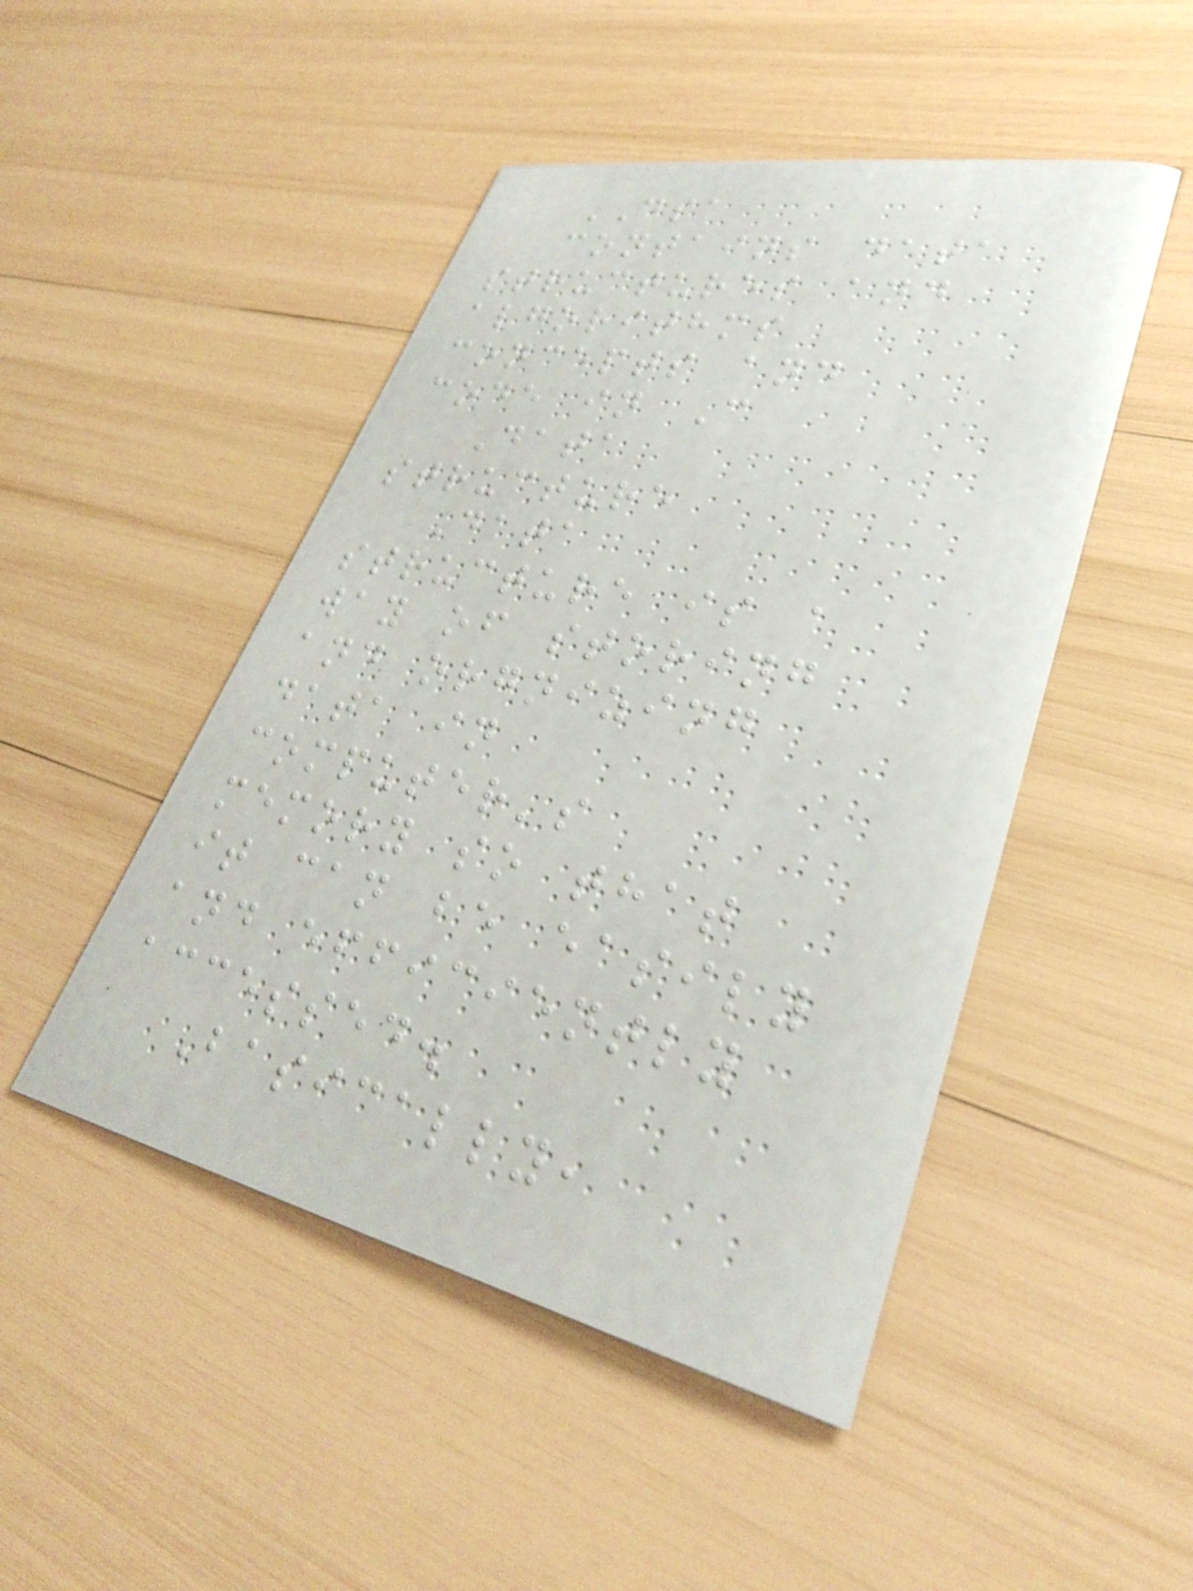DSA
contains data
structures and
algorithms
concepts and
code in C
Data
structure
Data
structure is a
way of storing
and orgnizing
data in
computer's
memory so that
it can be easily
and efficiently
accessed.
Basically,
